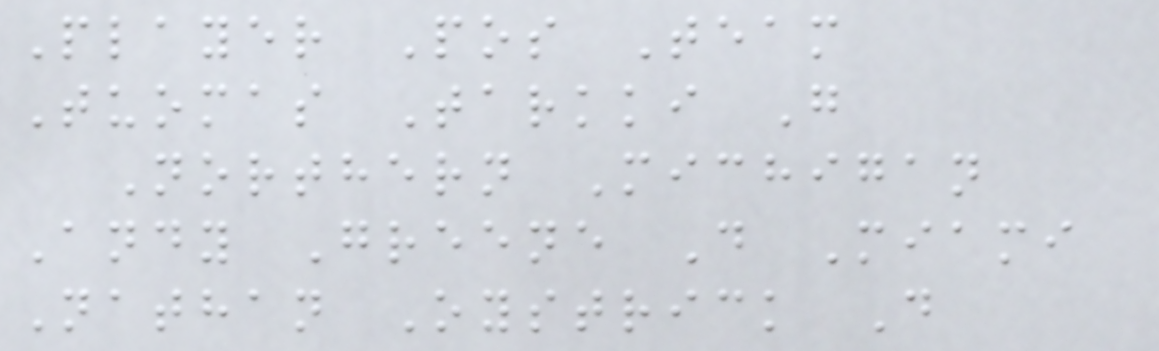Player Pos Team
Tuomas Tarkki G
Northern Michigan
Andy Greene D Miami
Nathan Oystrick D
